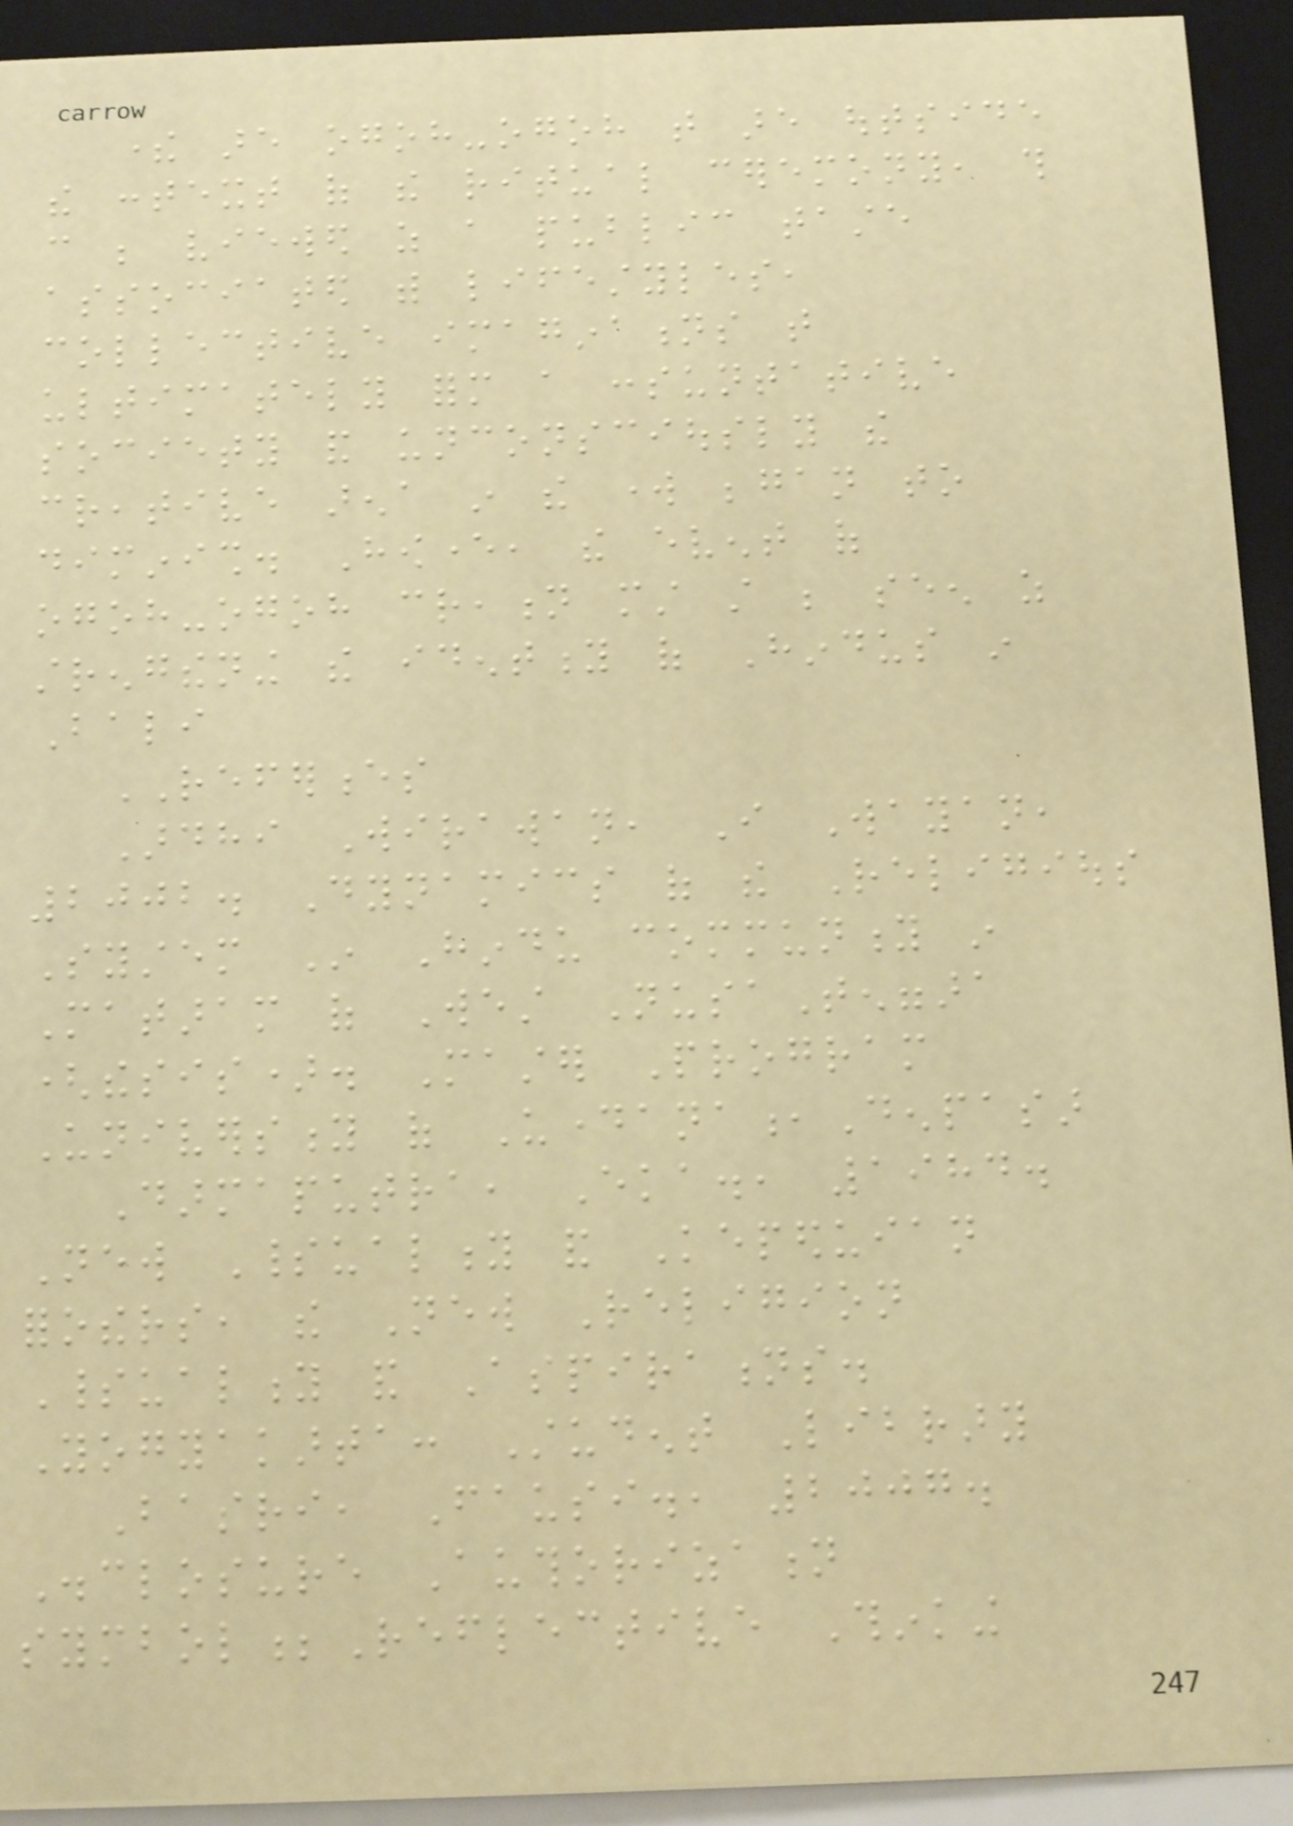there are ogoh-ogoh that are outside
the context of the ritual ceremony, this
can be viewed as a public taste
associated with lifestyles,
collective imaginations that
ultimately form a consuntative
society and unconsciously the
creative arena in the work began to
diminish. However, the event of
ogoh-ogoh creation must still be seen as
strengthening the identity of Hindus in
Bali
REFERENCES
Ardhi Wirawan, I Wayan,
2002. Dynamics of the Religious
System In Hindu community in
Mataram of West NusaTenggara
(thesis). Master Program
University of Udayana,Denpasar
Darmaputra, Eka., 1984.
New Spirituality and Kepeduian
forothers, the New Religion
Spirituality and Aspirations.
Yogyakarta: Student Library
Basri, Fausi., 2007.
Disclosure Authorization
symbol;Reflective Thinking
